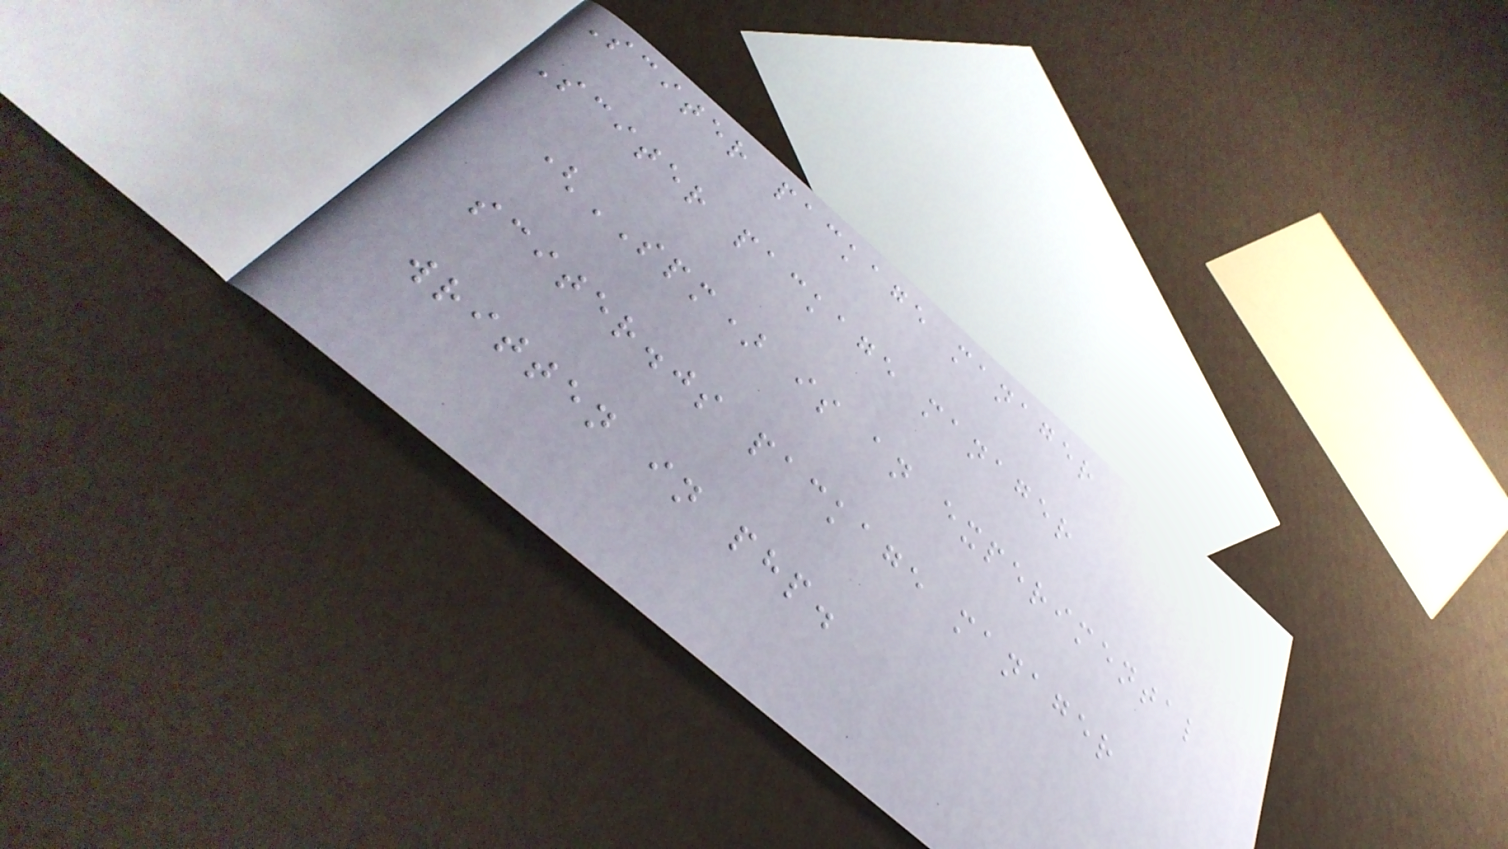Sciter package manager
Sciter package manager
(SPM) is an experimental
sciter.js package manager
written in php.
